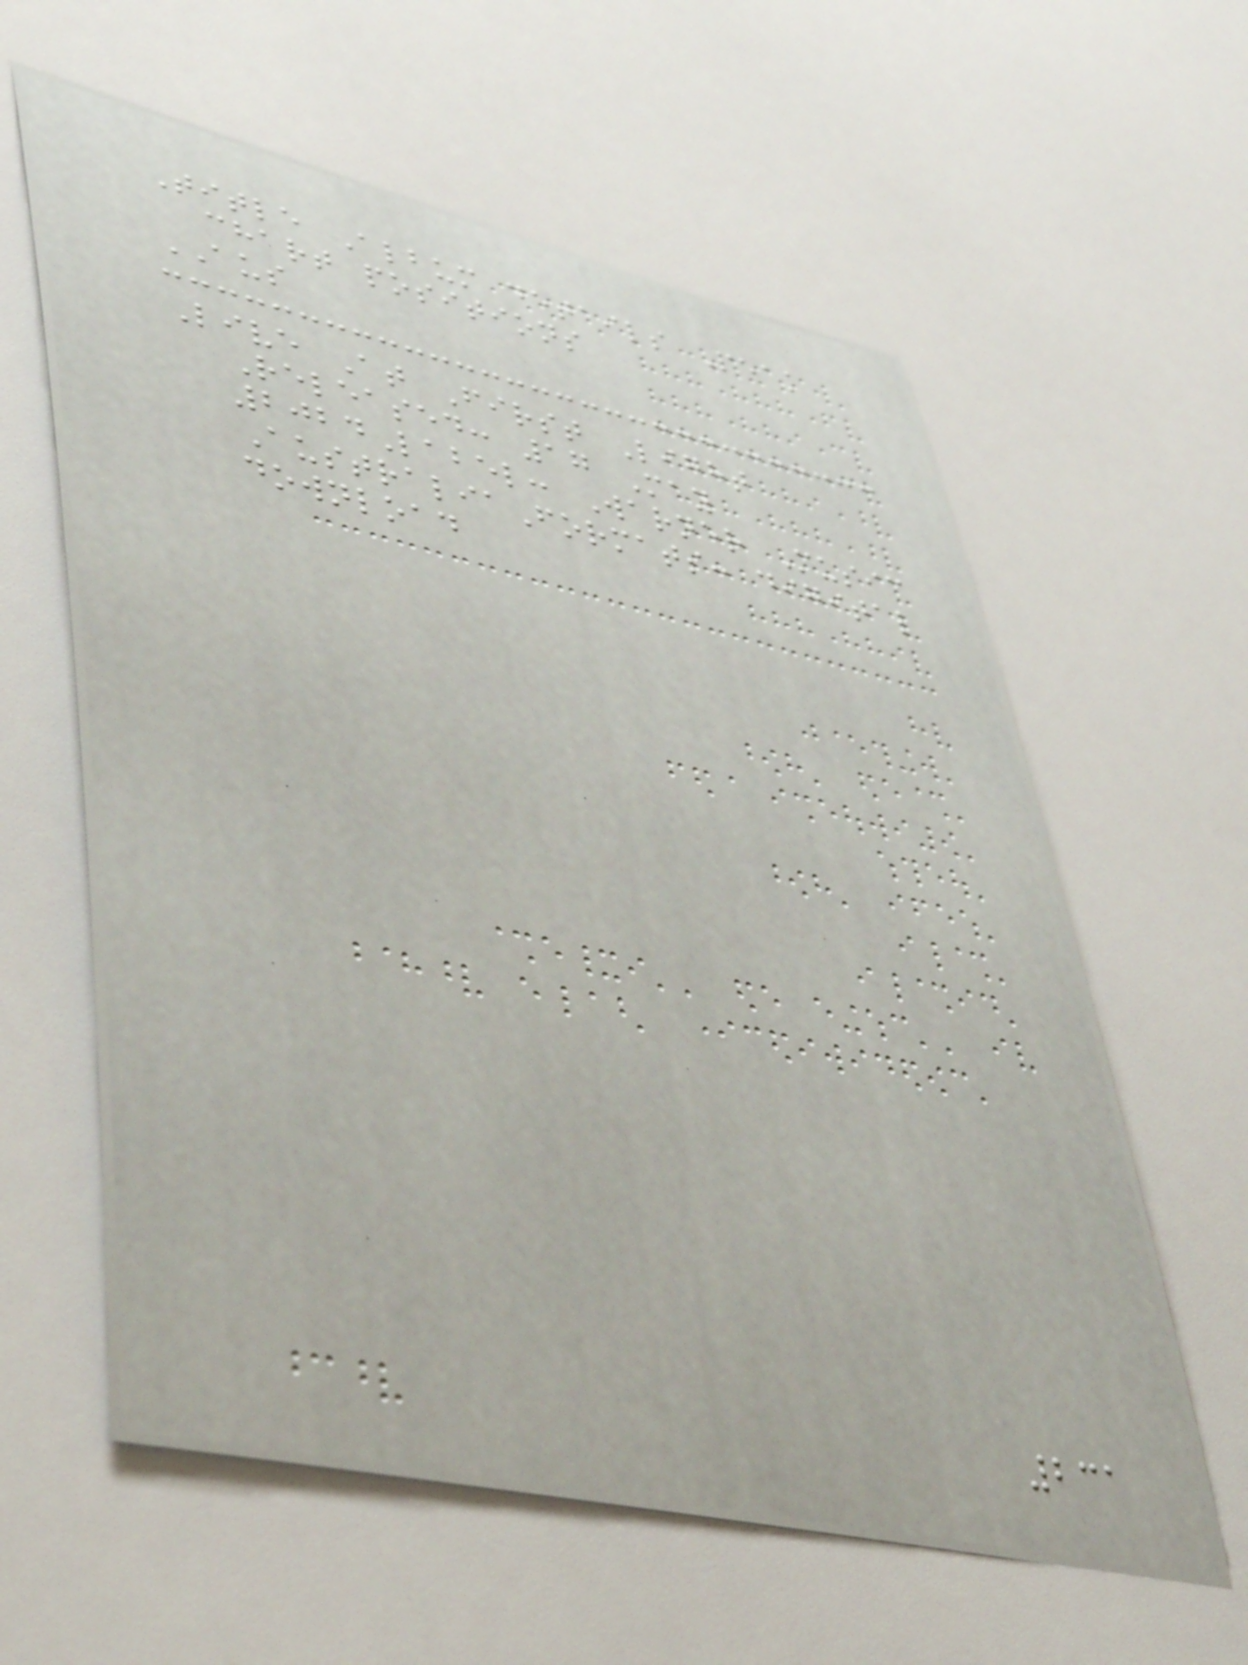Title Album details Peak
chart positions
AUS
Live At First Light
Released: 17 May
2024Label: Warner Music
AustraliaFormats: digital
download
231
